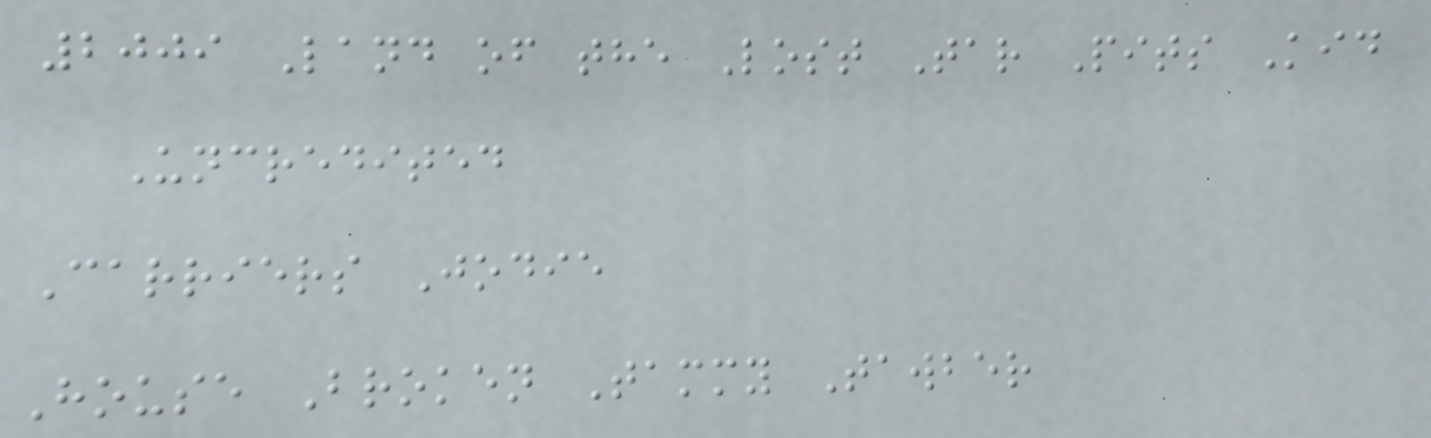2009 Land of the Lost Tar Pits Kid
Uncredited
Carriers Jodie
House Broken Tammy Tawber
